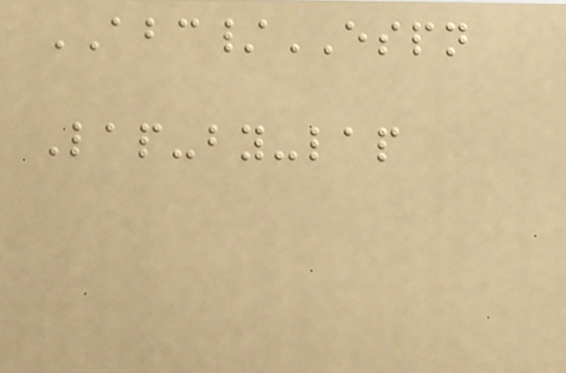ABC/ESPN
Lap-by-lap
